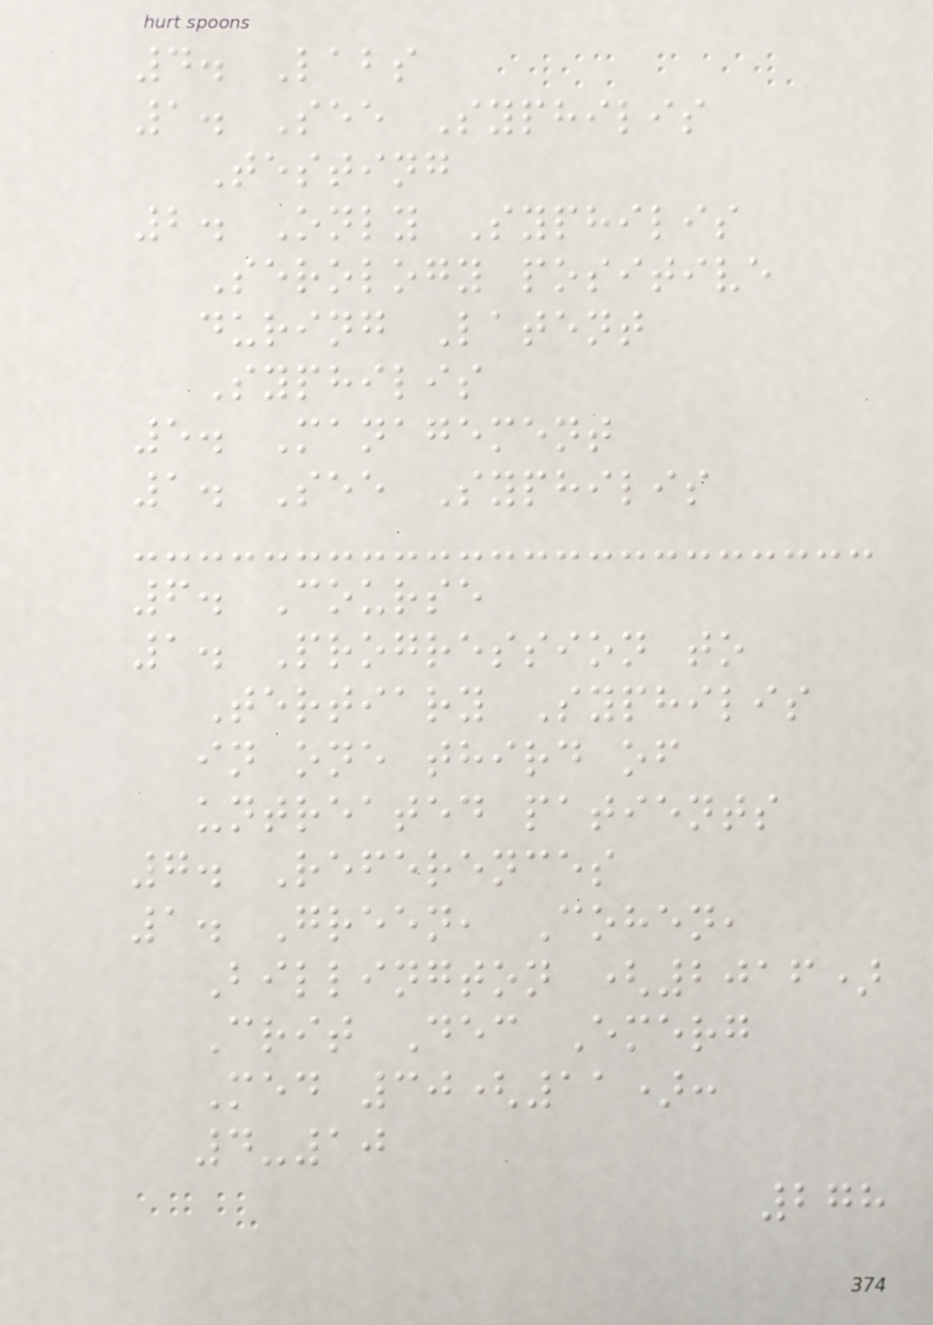4. Labs
1. See Syphilis
Testing
2. Only Syphilis
Serology positive
during Latent
Syphilis
5. Management
1. See Syphilis
6. Course
1. Progression to
Tertiary Syphilis
in one third of
untreated patients
7. References
1. Green, Cohen,
Billington (2016)
Crit Dec Emerg
Med 30(11):
4-10
278
